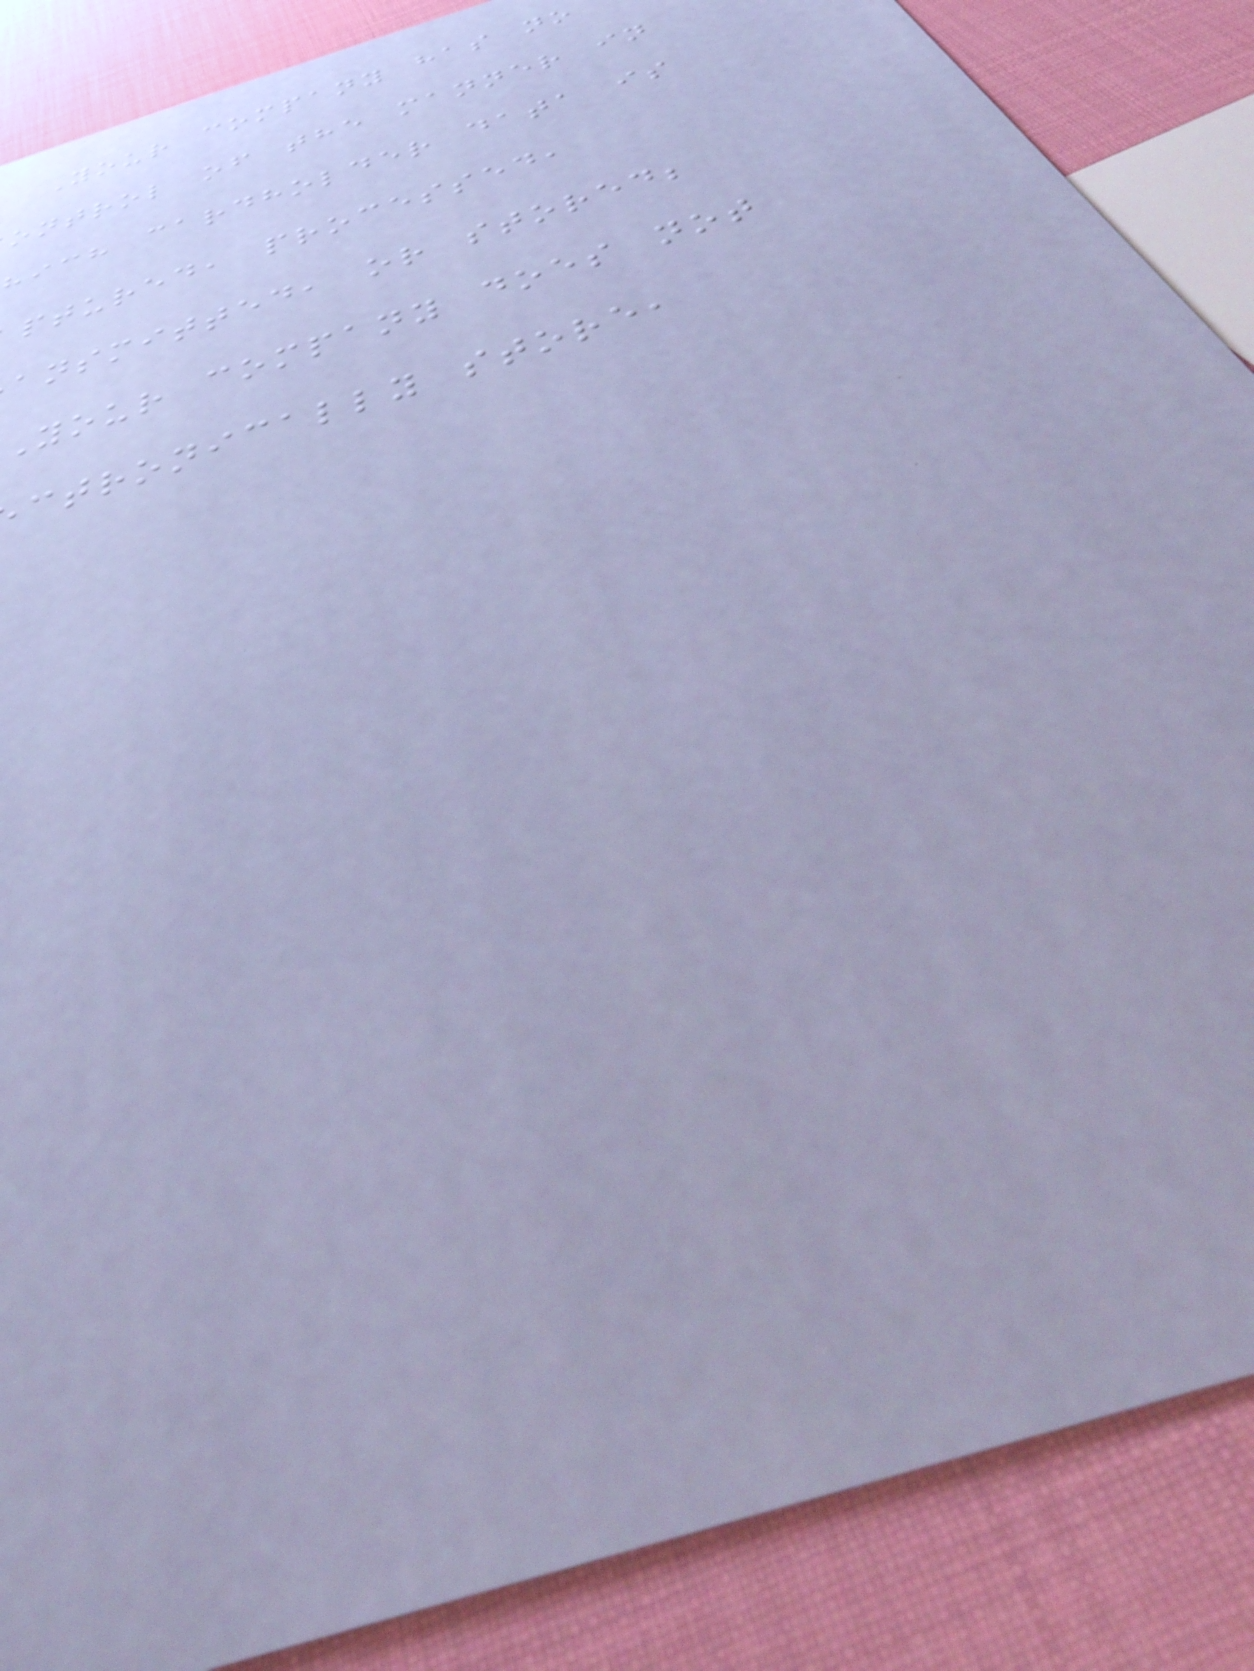Your company has no
ontrol of the manner in
hich cardholder data is
ptured, processed,
ansmitted, or stored;
Your company does not
ctronically store,
